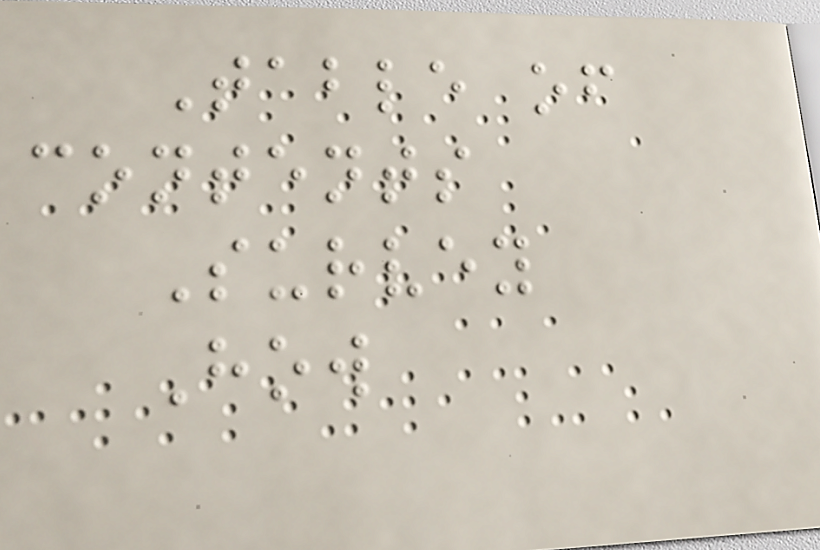Table of
contents
Survey
How
